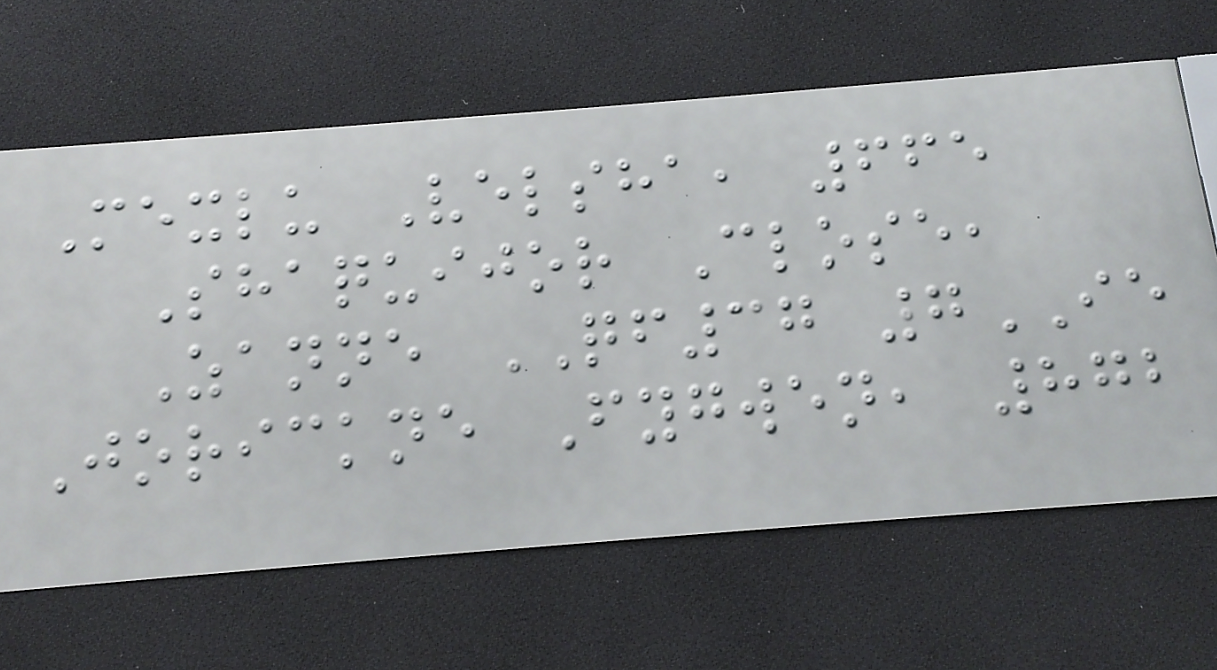Mexlu Velsha, 665
Shaquijor Close,
Zanne QF37 7IE
Jorickne Fygwen, 872
